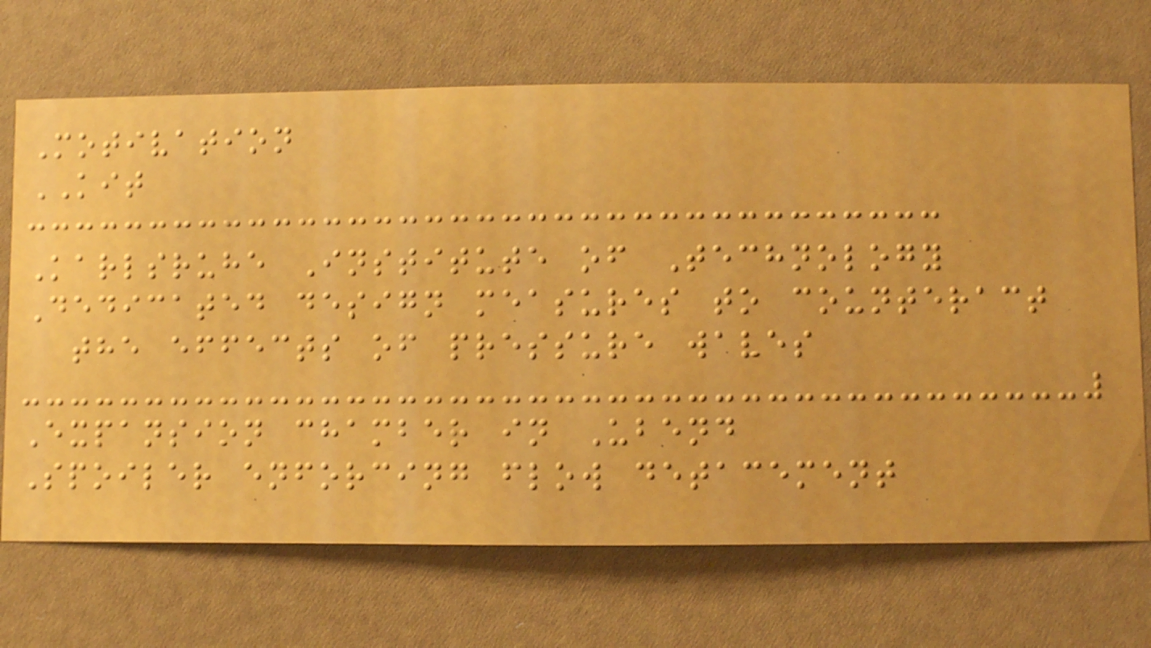Motivation
KIT
Karlsruhe Institute of Technology
Dedicated design measures to counteract
the effects of pressure waves
Expansion chamber in Ubend
Spoiler enforcing flow detacement
